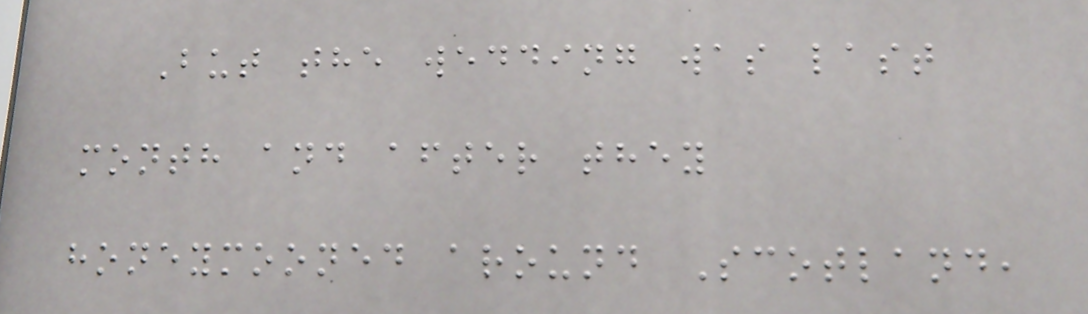But the wedding was last
month and after they
honeymooned around Scotland,
